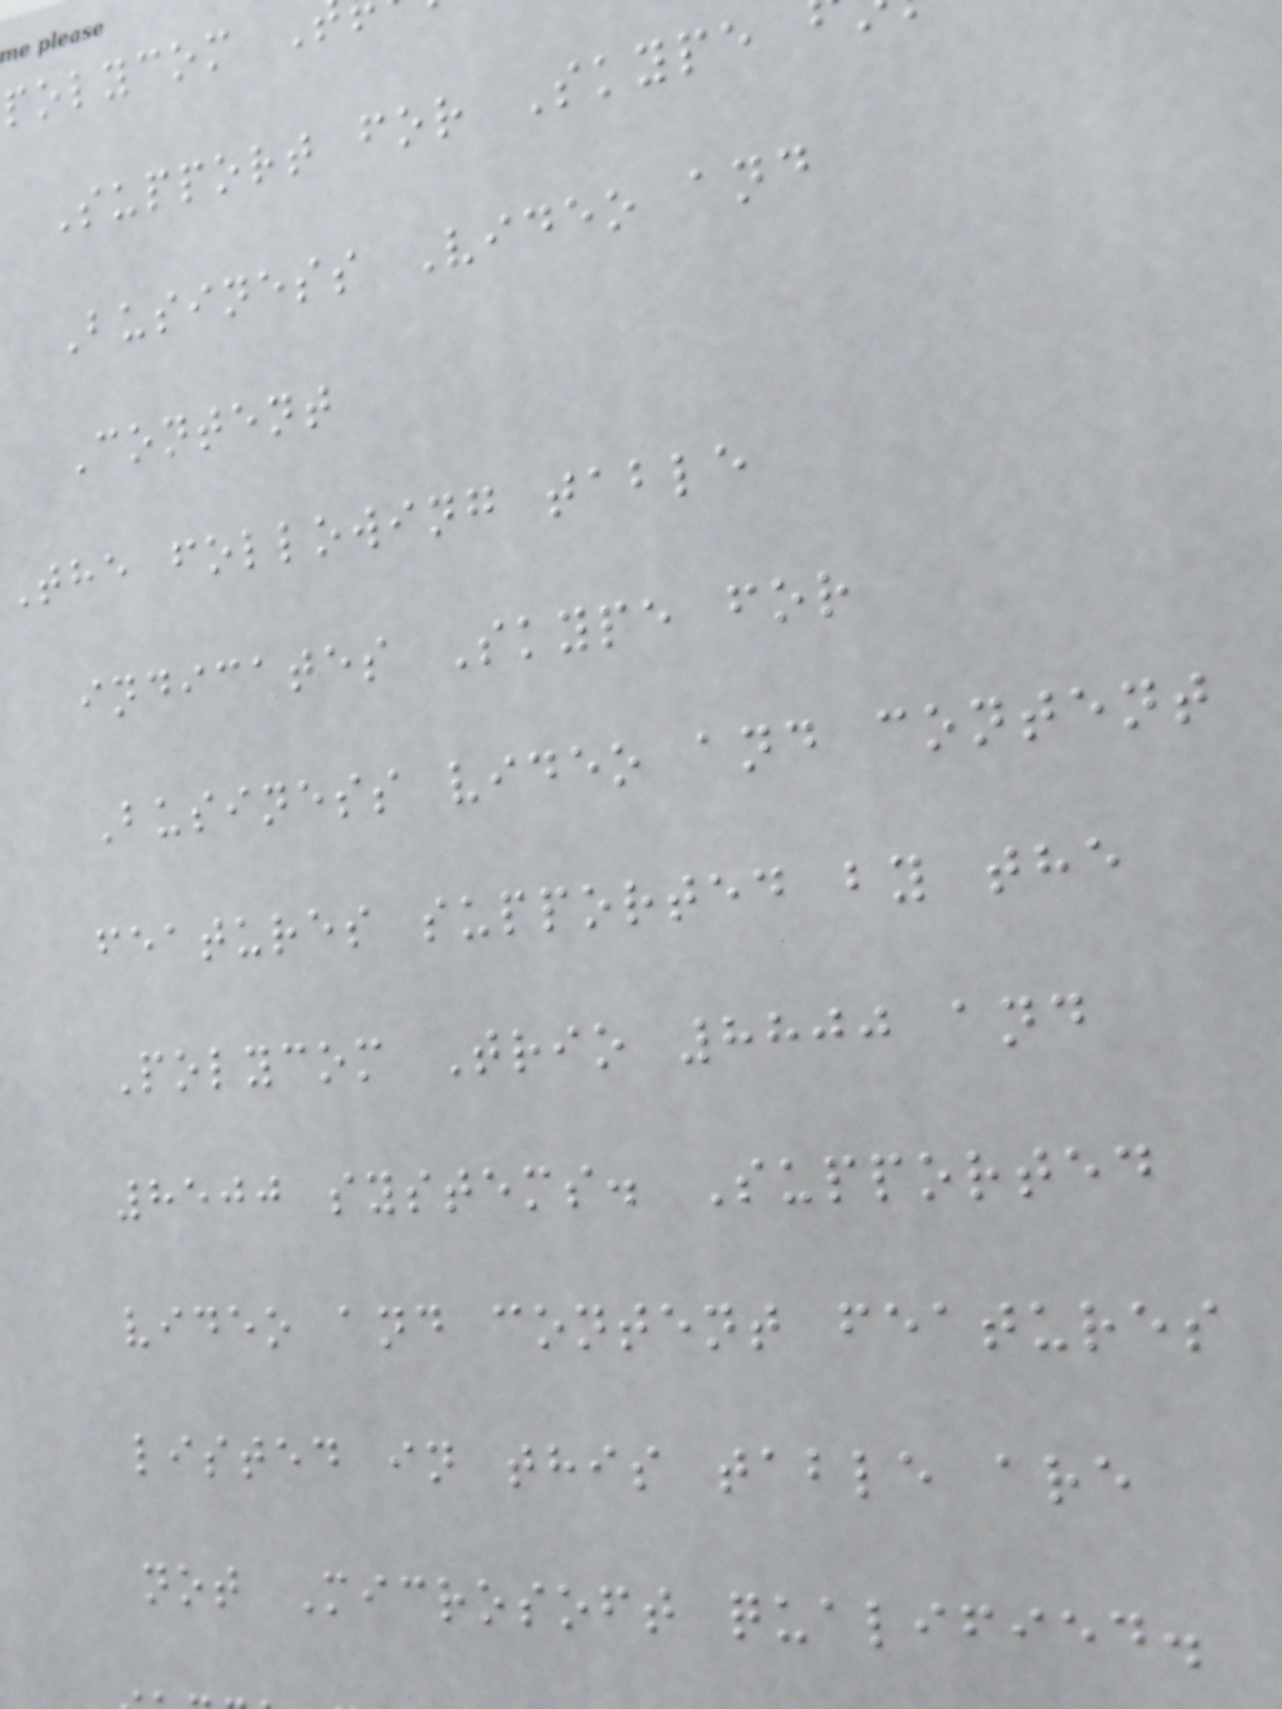polycom
Support for Skype
Business Video and
Content
The following table
indicates Skype for
Business video and content
features supported by the
Polycom Trio 8800 and
8500 systems. Supported
video and content features
listed in this table are
not Microsoft qualified.
